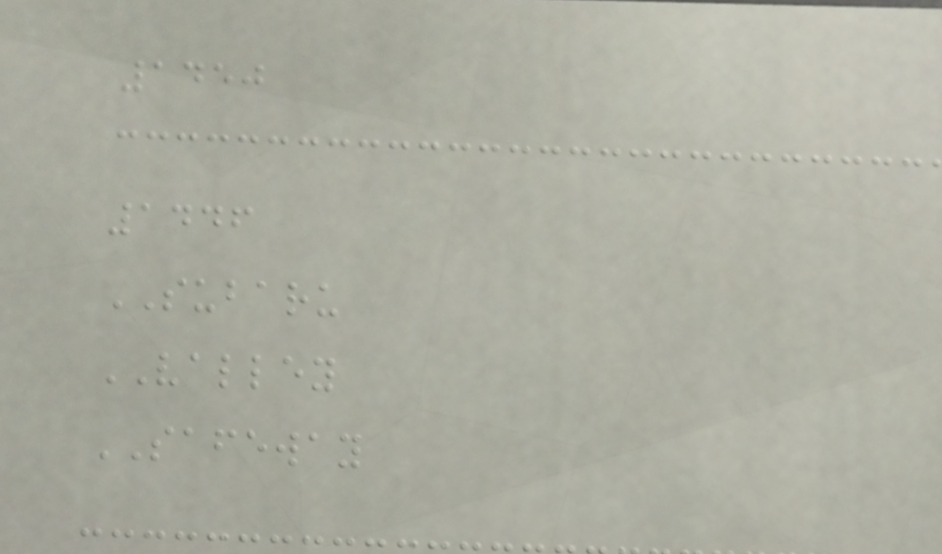1450
1446
SUBARU
VALLEY
SAFEWAY
